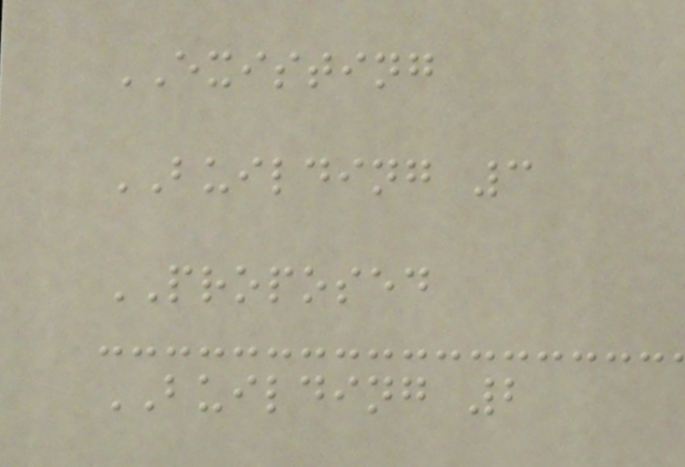EXISTING
BUILDING 3
PROPOSED
BUILDING 2
